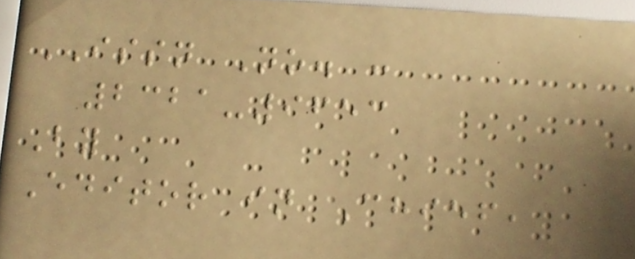ISSN No. :
2321-9653
By
Editor in Chief,
